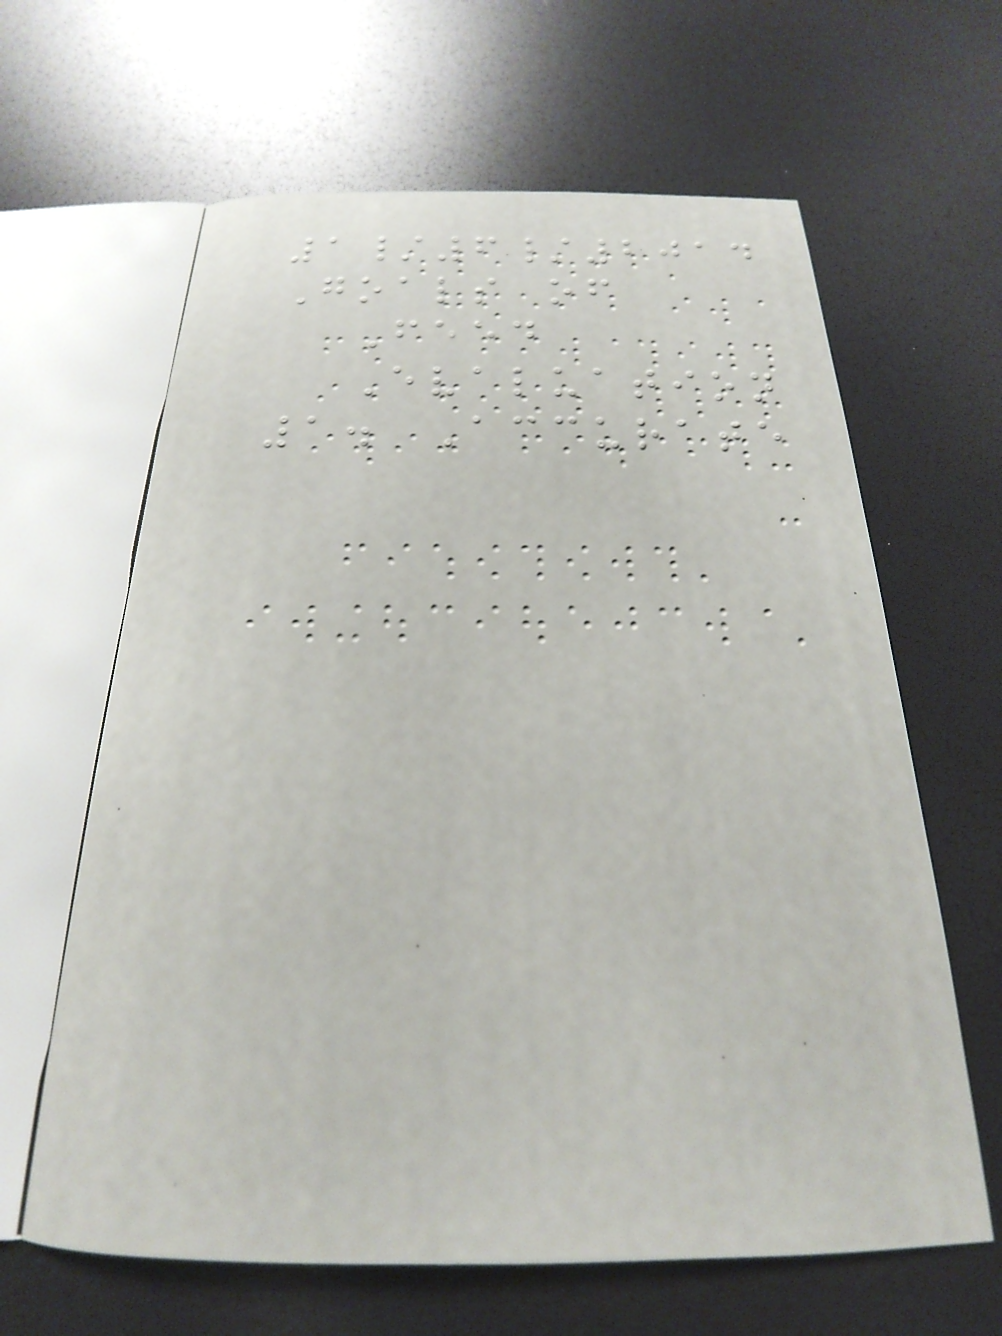1/6/2014
Goals of
Feed
Evaluation
1. Accurate
